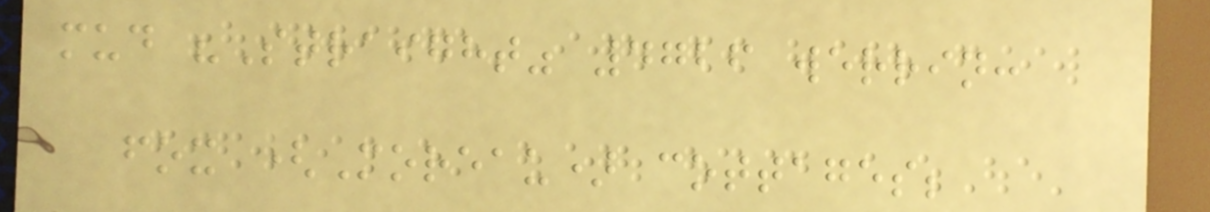mud "Straight" 4726 werrin:
fox (Moreau) cottages;
